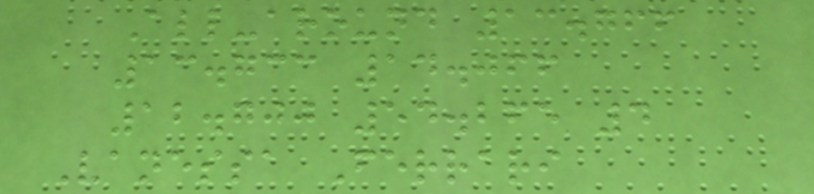All-around 13.766
13.733 14.066
12.700 54.265 4
Vanessa Ferrari
